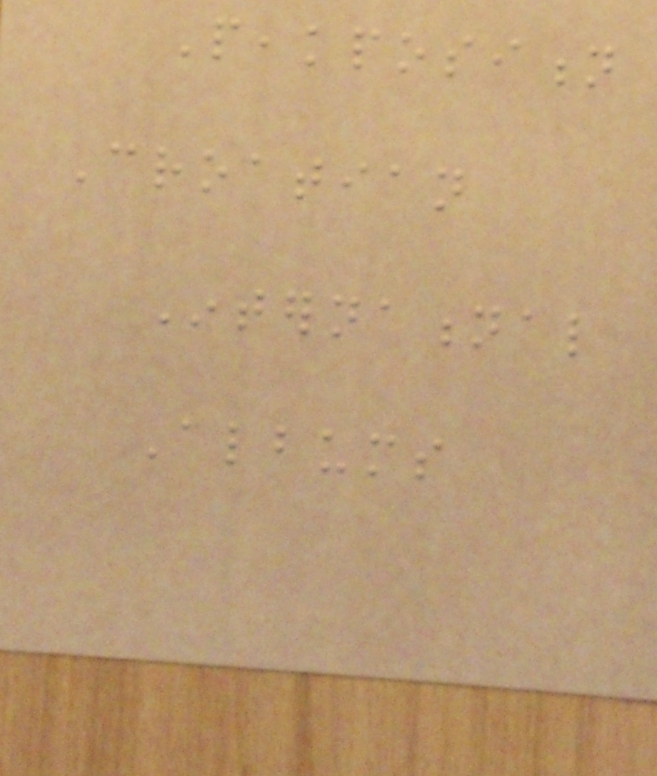Peakposition
Croatian
International
Albums
